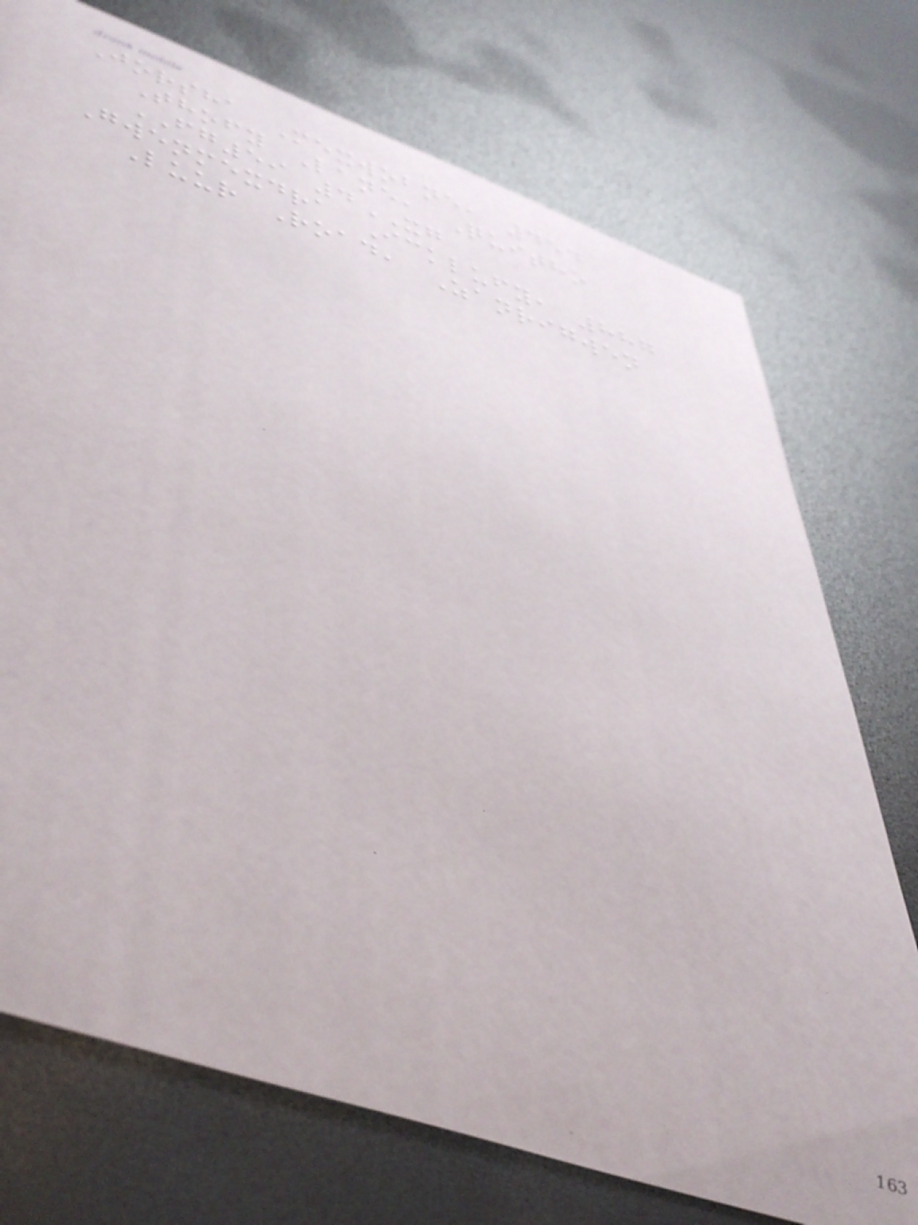Jorsha Mexwobne, 454
Thofy Lane, Quitho
FG59 4XG
Gwenmexdra Icklufy, 887
Luur Road, Zanrigwen
